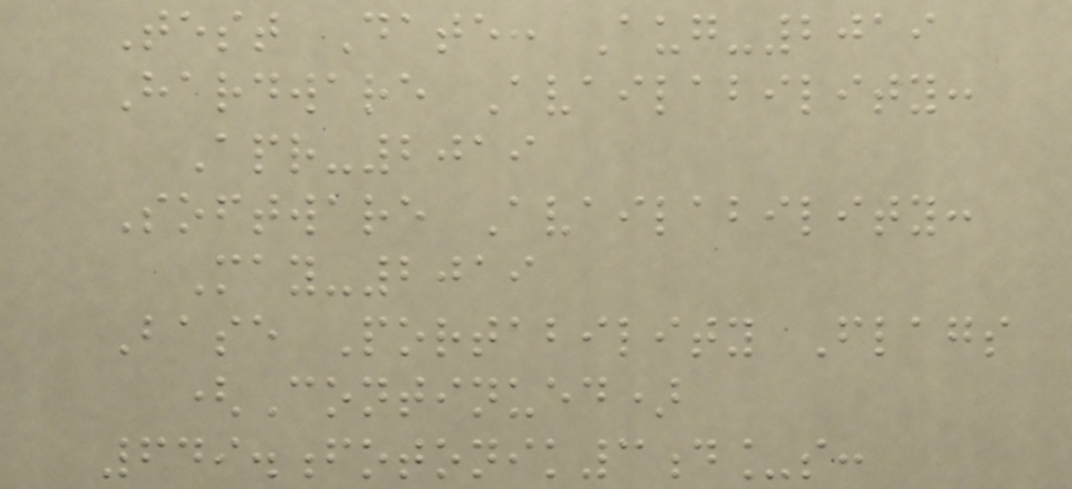Test Date: Aug-2019
Hardware Availability:
Apr-2019
Software Availability:
May-2019
Base Portability Flags
(Continued)
649.fotonik3d_s:
